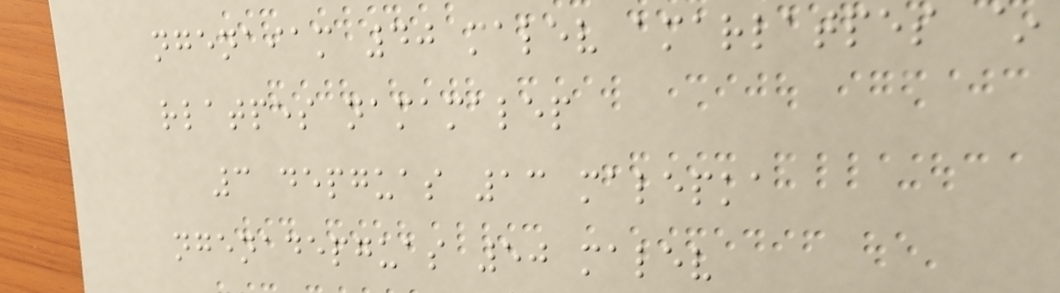ngenaiam 40 malev amarlatpes ~
rlatpes namamalep
3 depguas 13 malepka
ngenadepguas 50 malev
